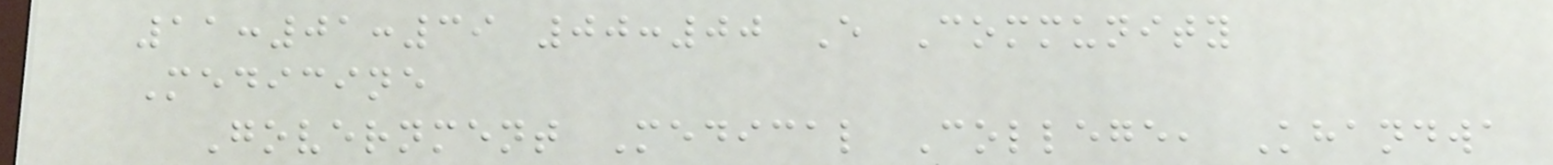11:01:39 00:00 E Community
Medicine
Government Medical College, Khandwa
